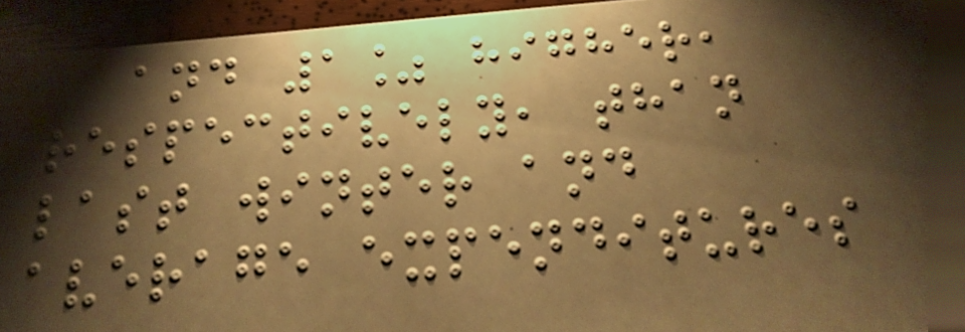and 1% higher,
respectively, than
last winter and
average expenditures
